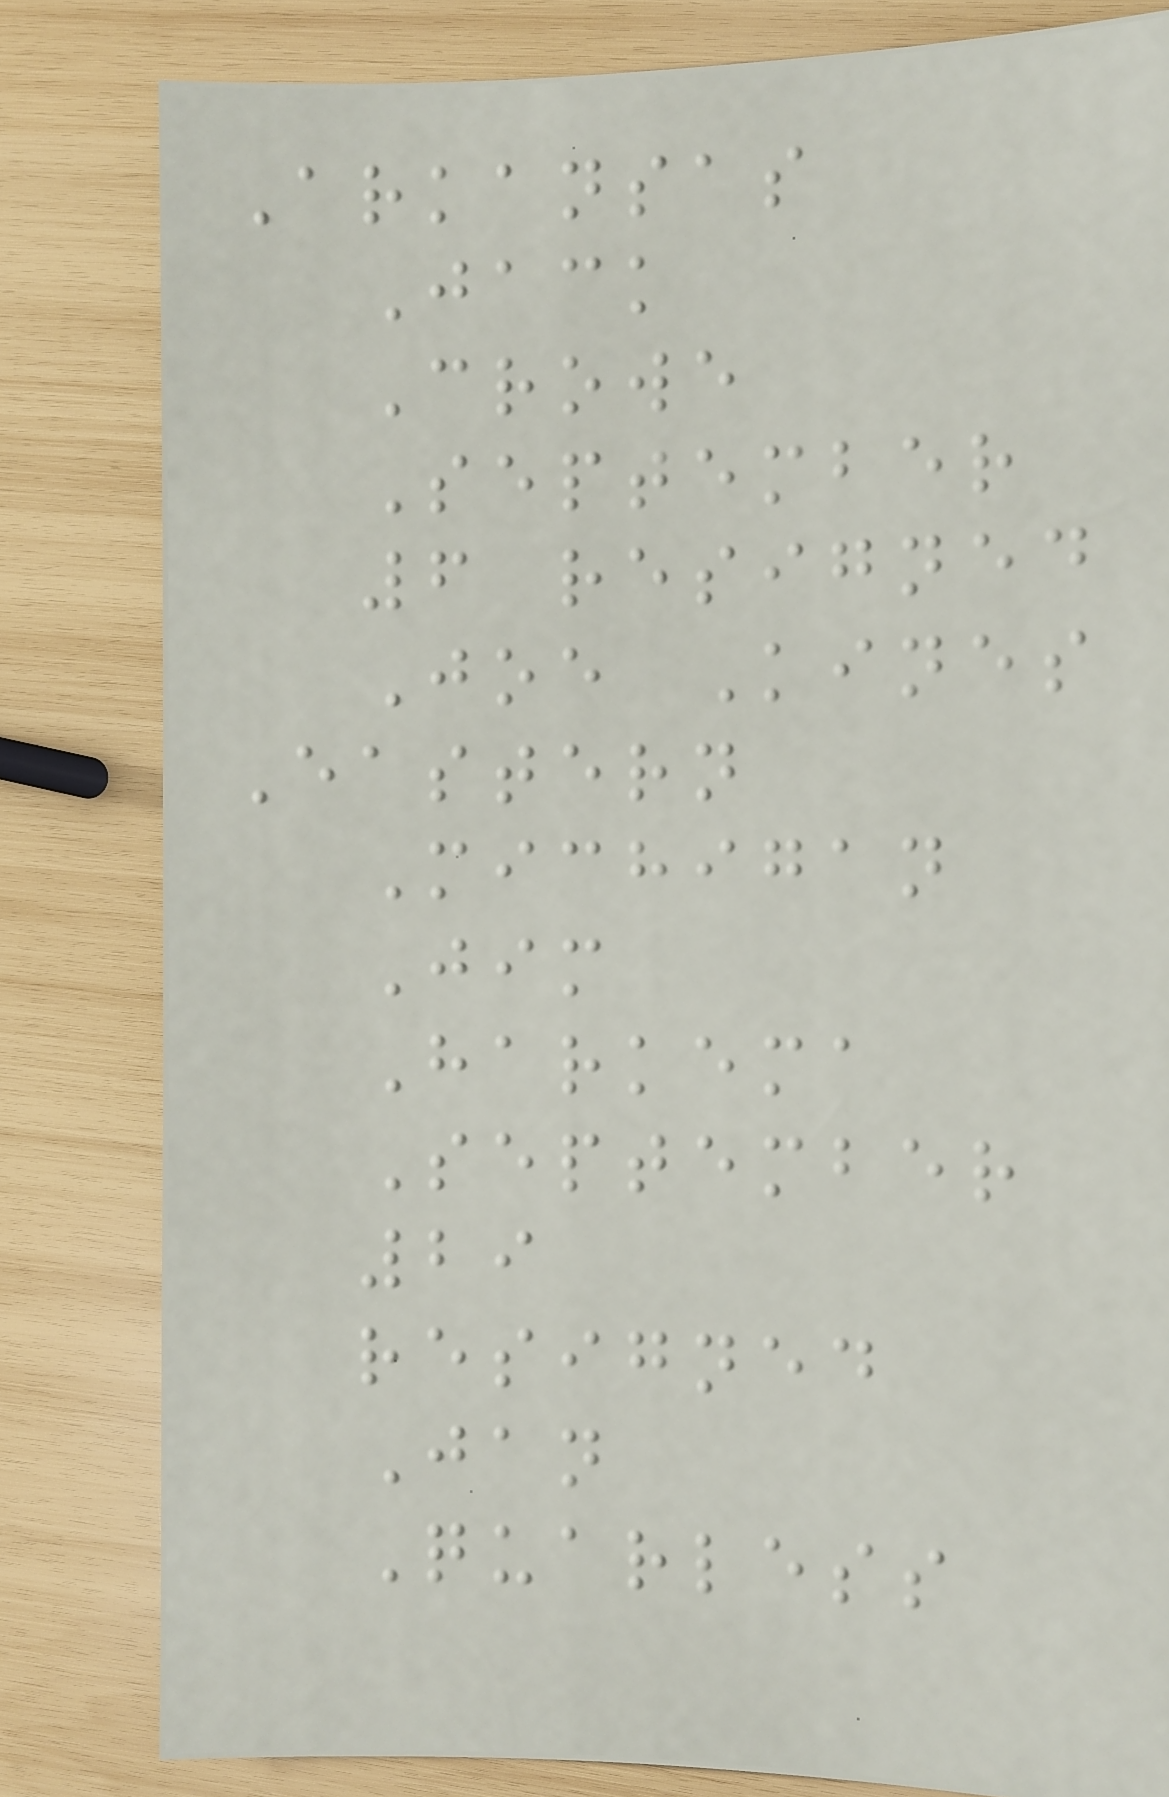Arkansas
Jack
Crowe
September
6 resigned
Joe Kines
Eastern
Michigan
Jim
Harkema
September
29
resigned
Jan
Quarless
